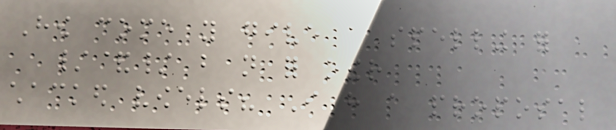How come you give a spelling for
/&/ but not for other
chacked vowels? I have a proposal
